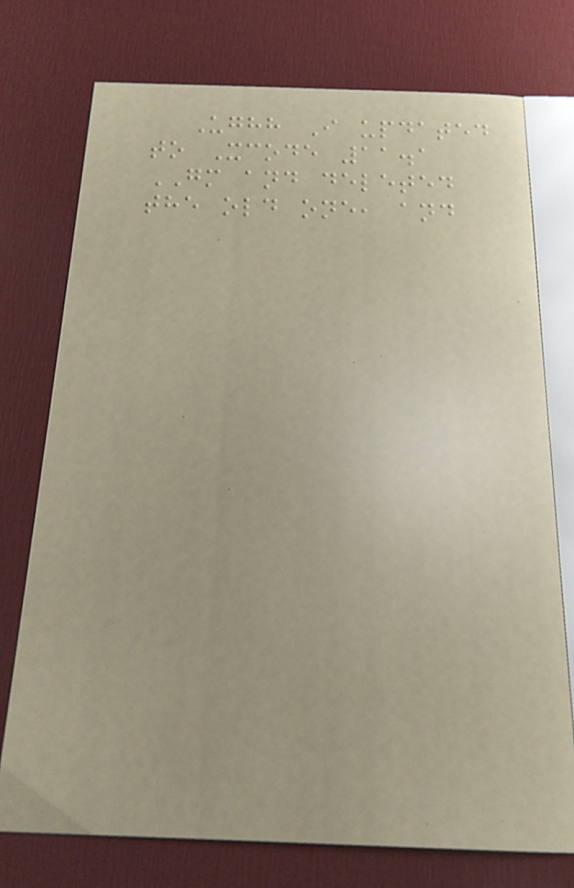Ughh I updated
to Xcode 11.1
GM and deleted
the old one, and
